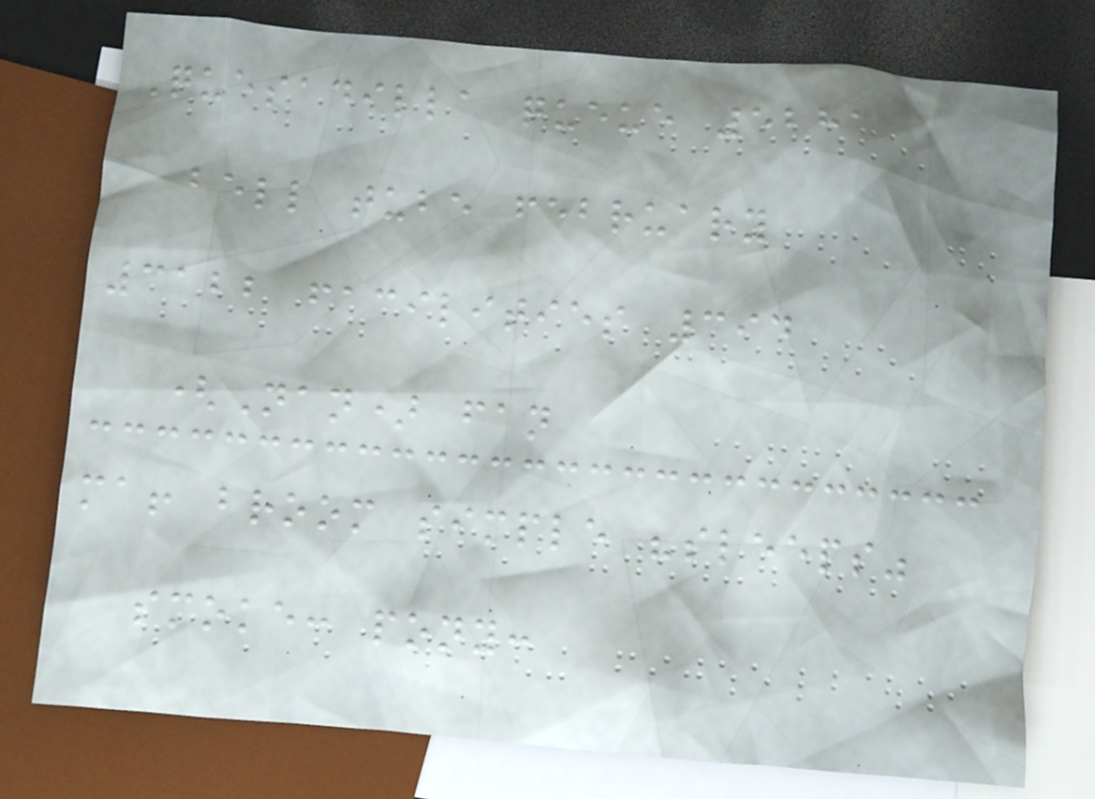Quesadilla queue 5281
bell tube february
3122 facilities 394
(Nan) fan
ma! broom simple "sleeps"
smoke: pony:
